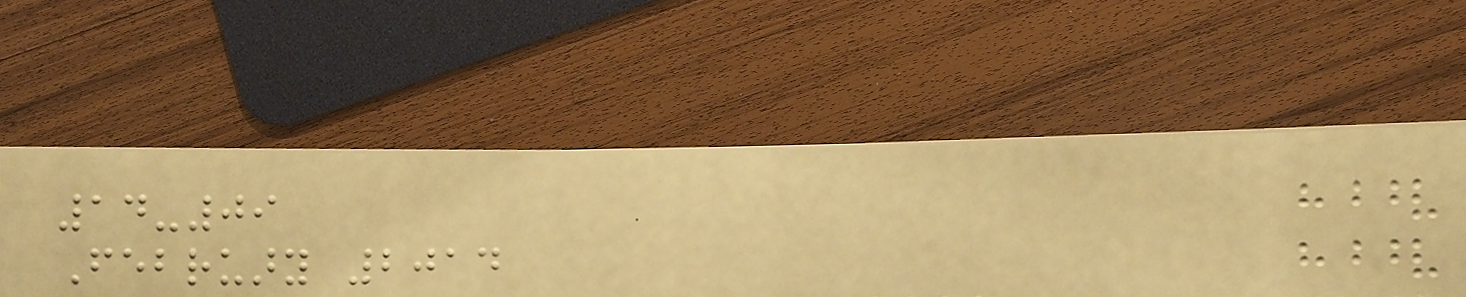14-09
February 2014
